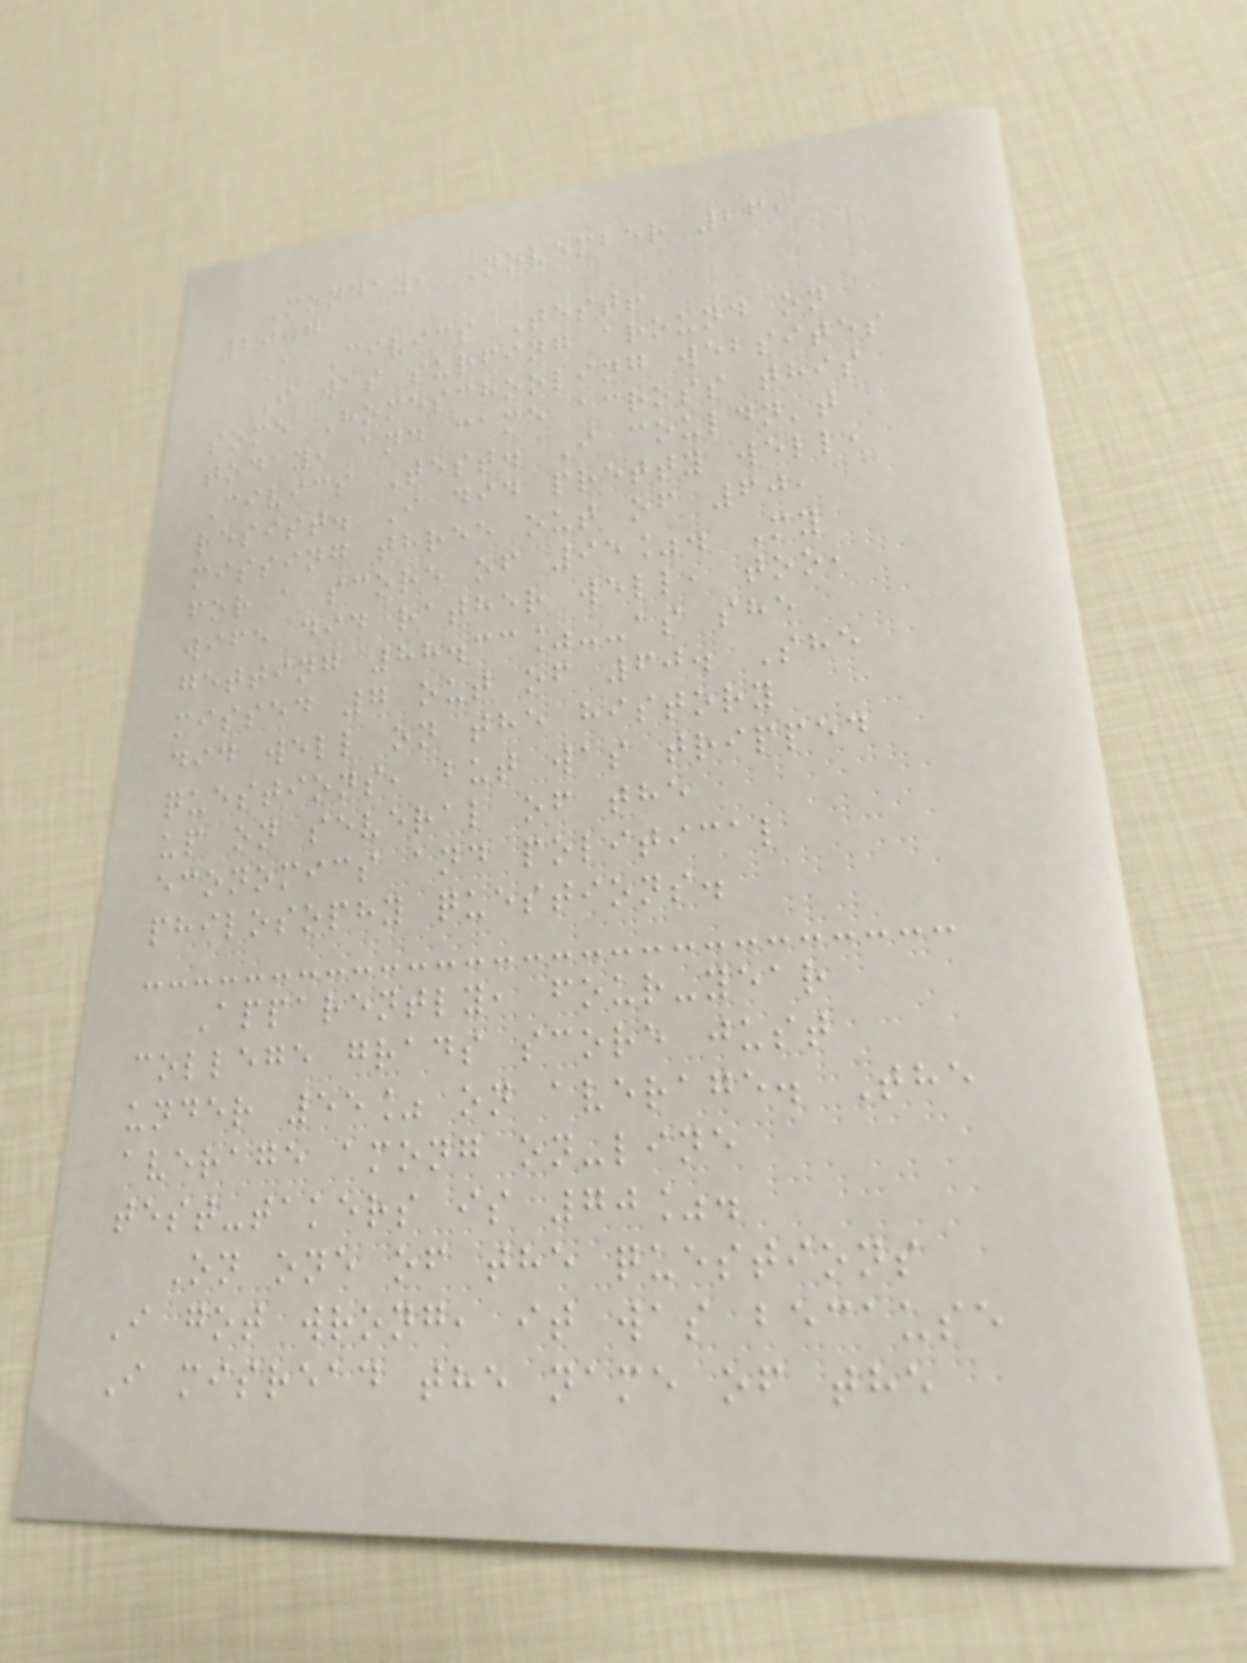Monday, November 26,
2007
A Civics Test!
I was surfing around on
some Homeschooling websites
today, and came across this
Civics Test. I couldn't
resist. I did pretty well,
missing three out of 60,
for a score of 95%. My
wife did rather well, too,
getting 88.33%--as she
missed 7 out of 60. She
did well on the history
questions, but was tripped
up on several of the
economics and political
philosophy questions.
Apparently, four-year
college grads score just
under 55% on average. The
average among on-line
test-takers is 70%.
On one of the questions
I got wrong, it was because
I misread the name of the
